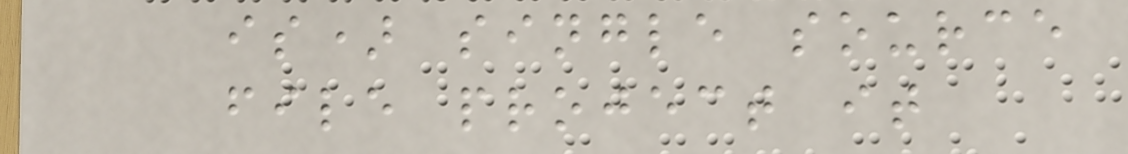is) single source
file project it
